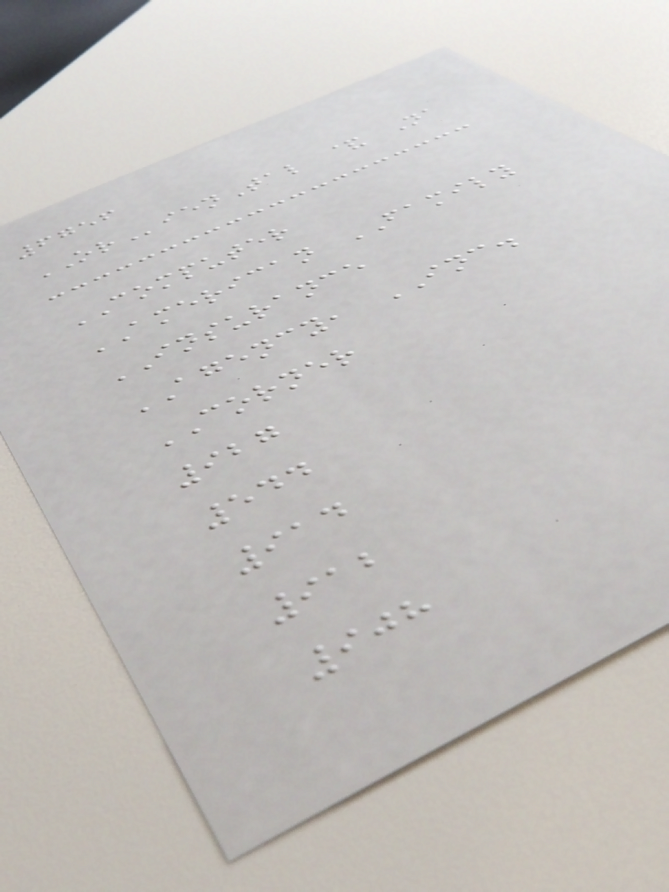6756
ORienTal & Na
COMPUTER
AMERICAN FAMILY
INSURANCE
AGENCY, INC.
CORNER
927
544
914
912
908
